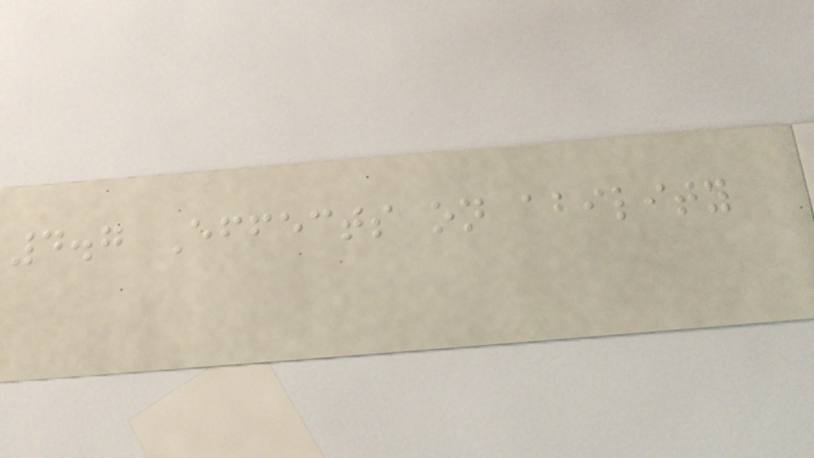4.7 Effects on ability
